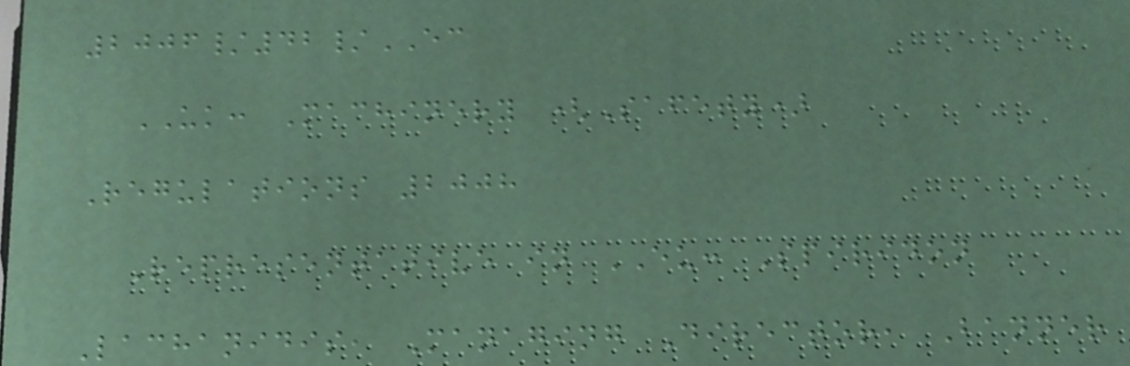2006/42/EC
UK: Machinery (Safety)
Regulations 2008
Representative in EU: Spiridon
Lachanidis, Managing Director, Banner
